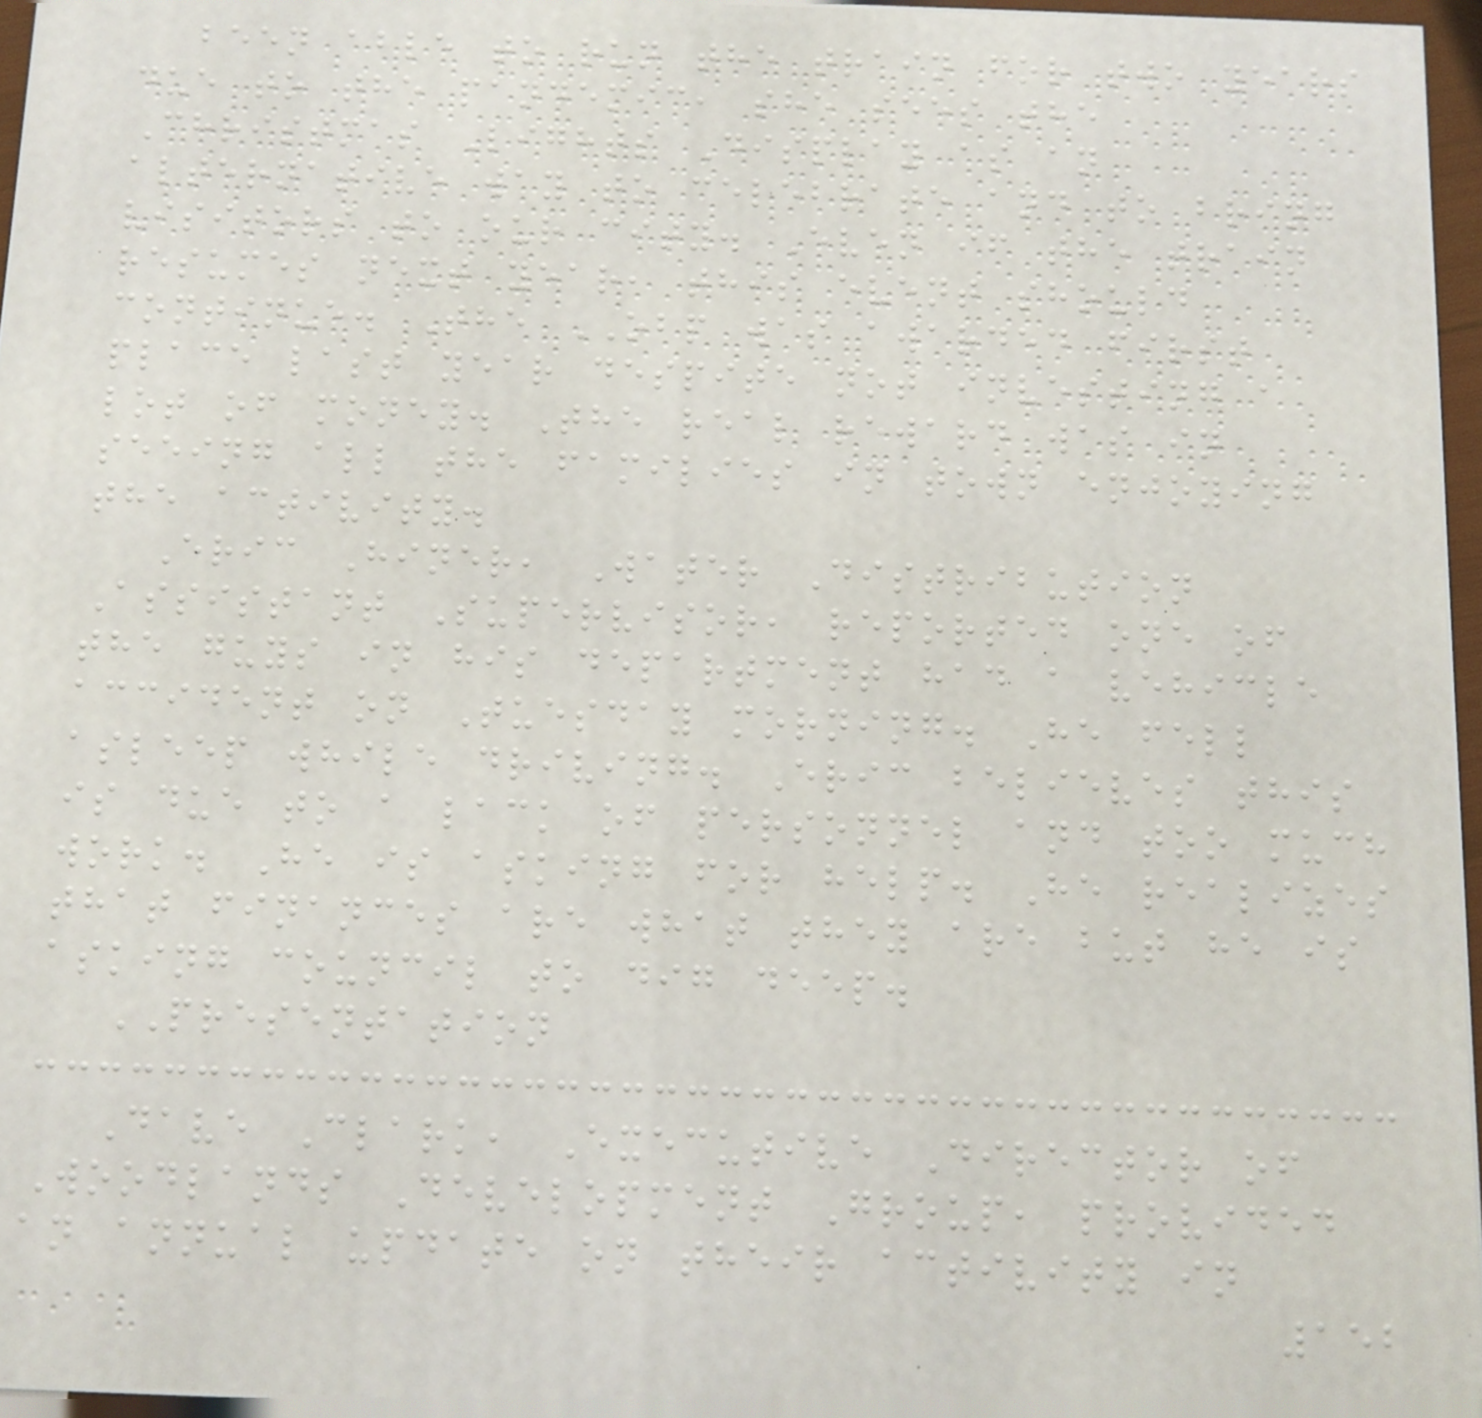been able to run the train for two years
due to the pandemic, she sees the
Christmas Lights Display as an
alternative way to celebrate and to bring
visitors to our city. Even if the train
resumes next year, this event should
continue. The OBP was awarded first
place last year despite not investing a
lot of money. The real reward was in
seeing all the families in town enjoying
the activity.
Eric Hiner, Water Distribution
Assistant Supervisor, reported one of
the guys in his department had a vehicle
accident on Tuesday morning. He fell
asleep while driving. Eric believes this
is due to a lack of personnel and too much
work. He is asking for help. He realizes
that finances are what they are but he is
asking council to dig deep.
PRESENTATION
Dave Clark, Executive Director of
Woodlands Development Group, provided
an annual update on their activity in
152
